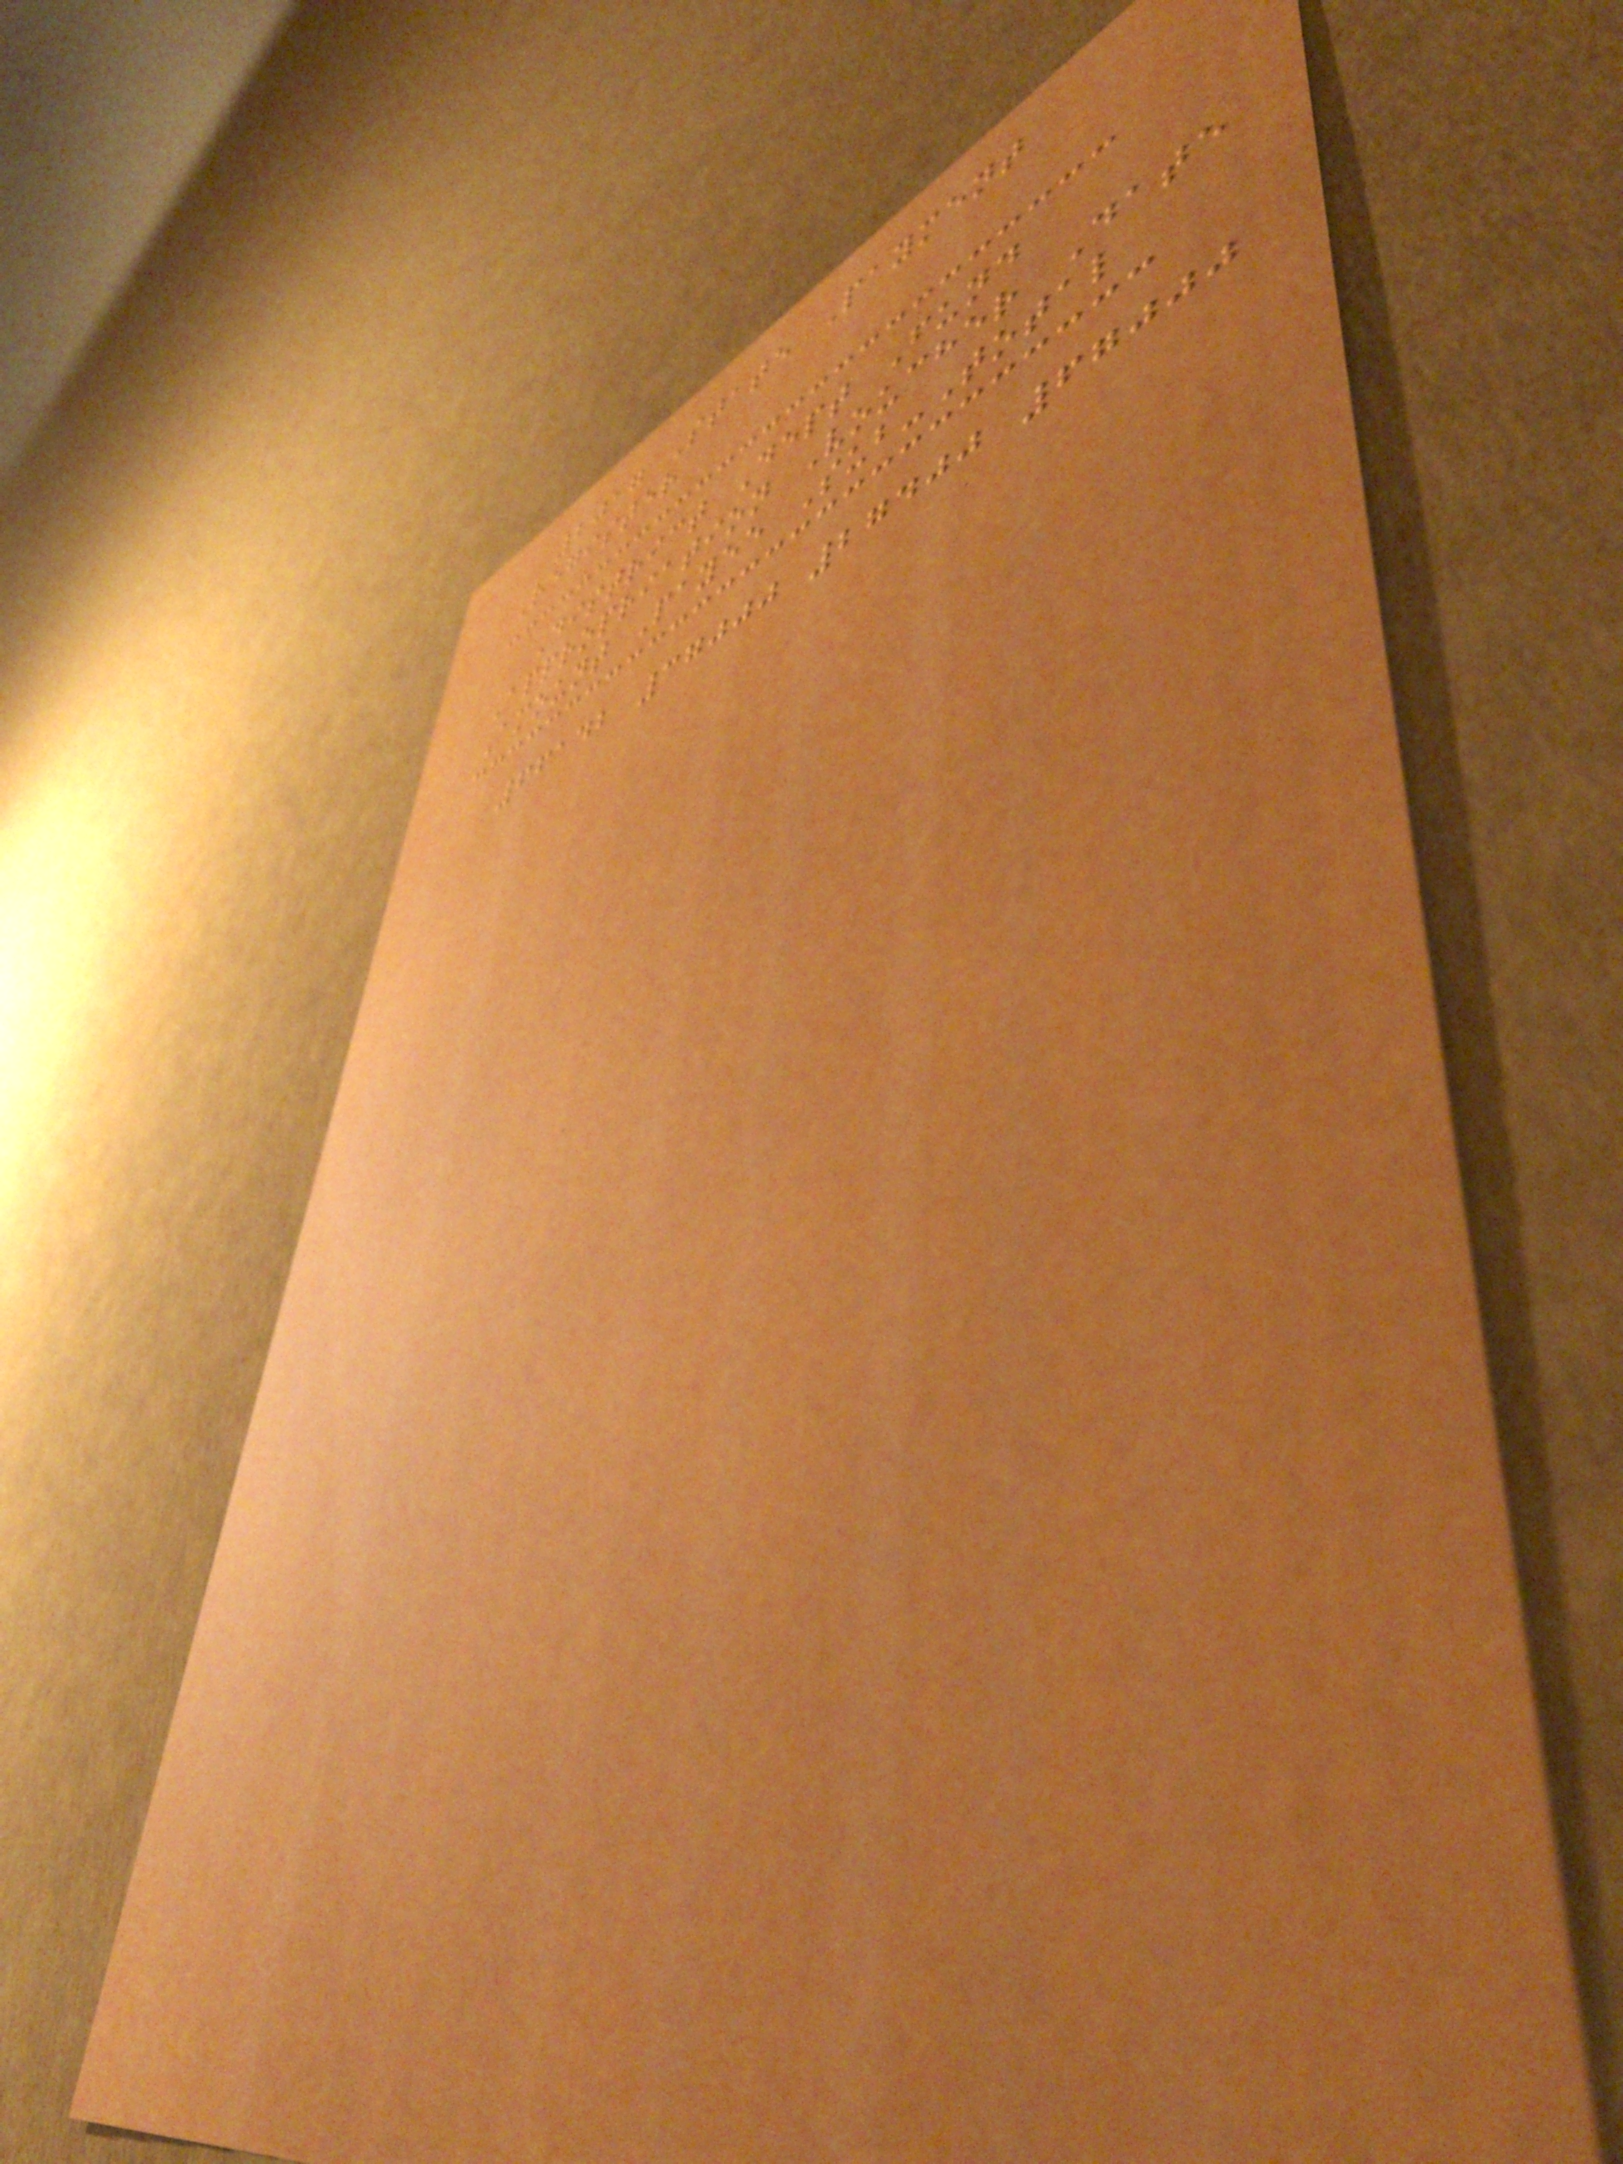2017 State Payment
Register
District Dept Fund
Appropriation Voucher Date
Amount Payee Sub-Total
66142 37000 27400 67000
